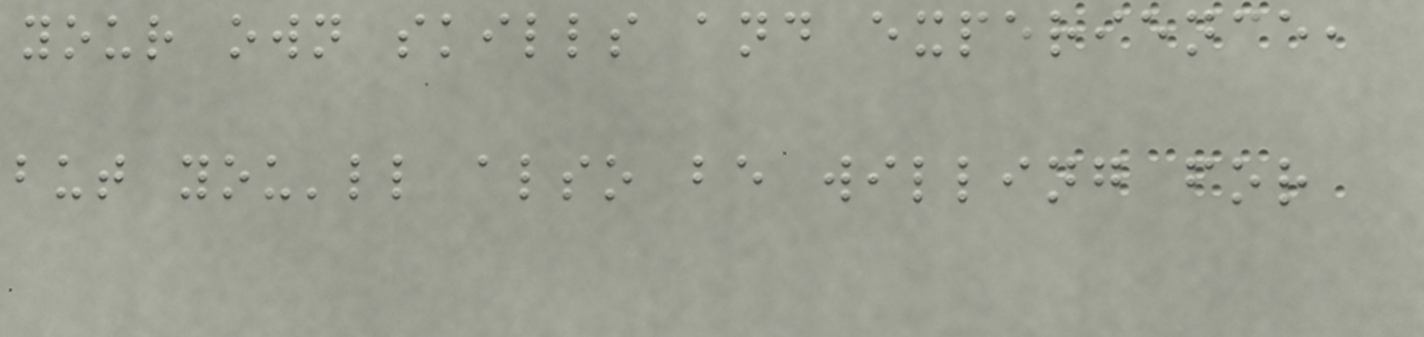your own skills and experience,
but you'll also be willing for
